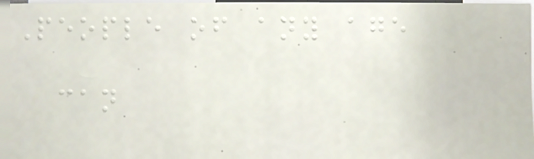People of any age
can
